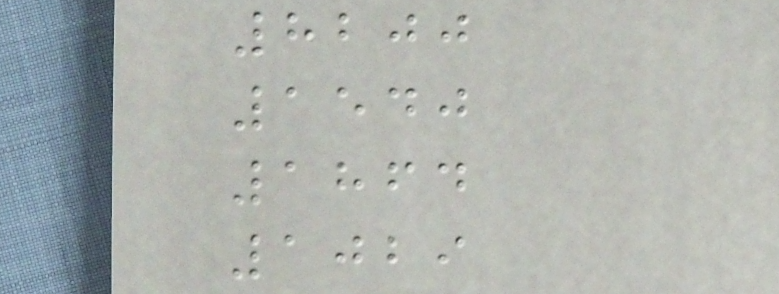8200
1540
1864
1029
